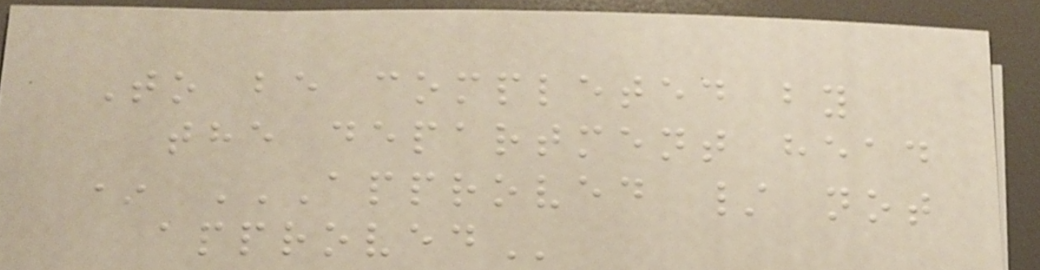To be completed by
the department head
* APPROVED / NOT
APPROVED
